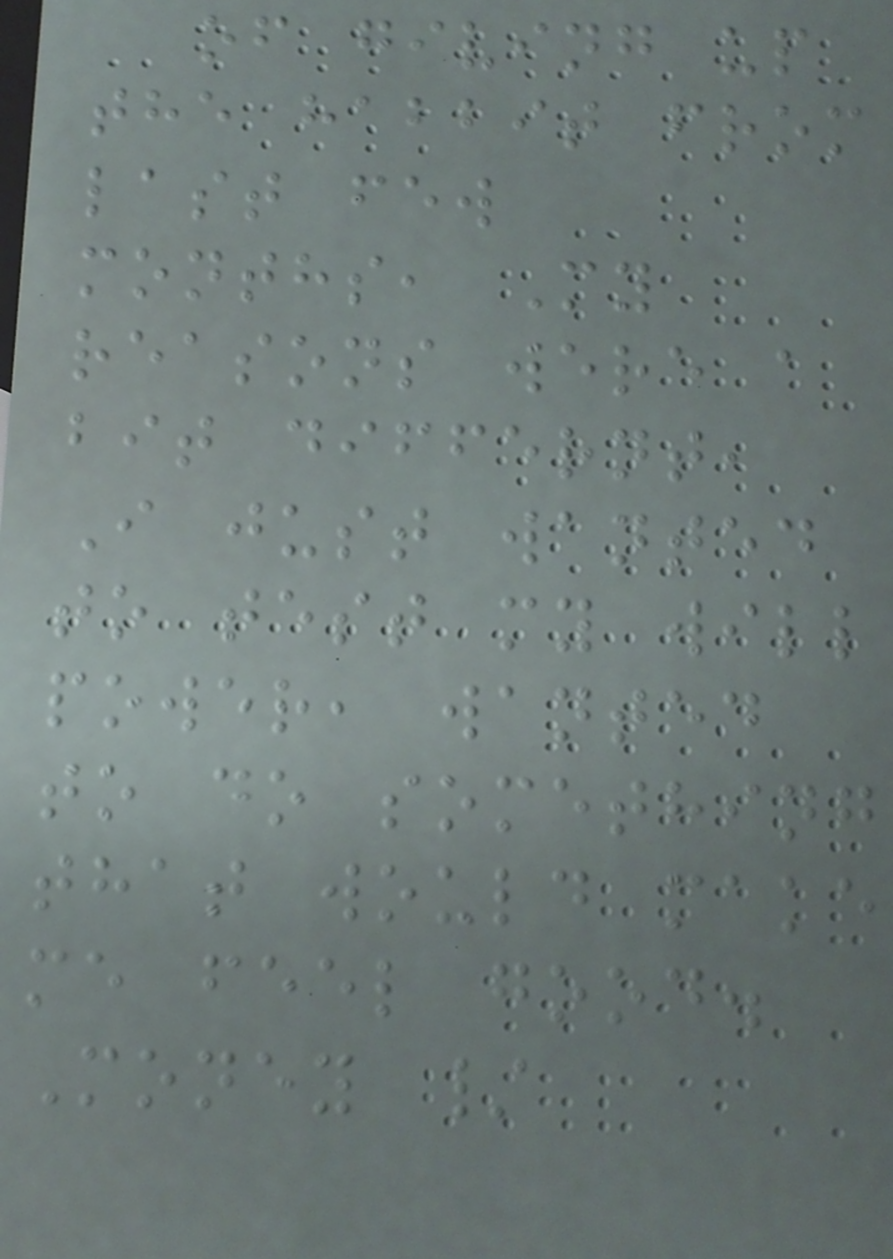of giving up
the habbit from
last few
months, My
reasons were a
bit differnt,
I just wanted
to test my will
power, wanted
to do something
that would make
me feel good.
Money /
